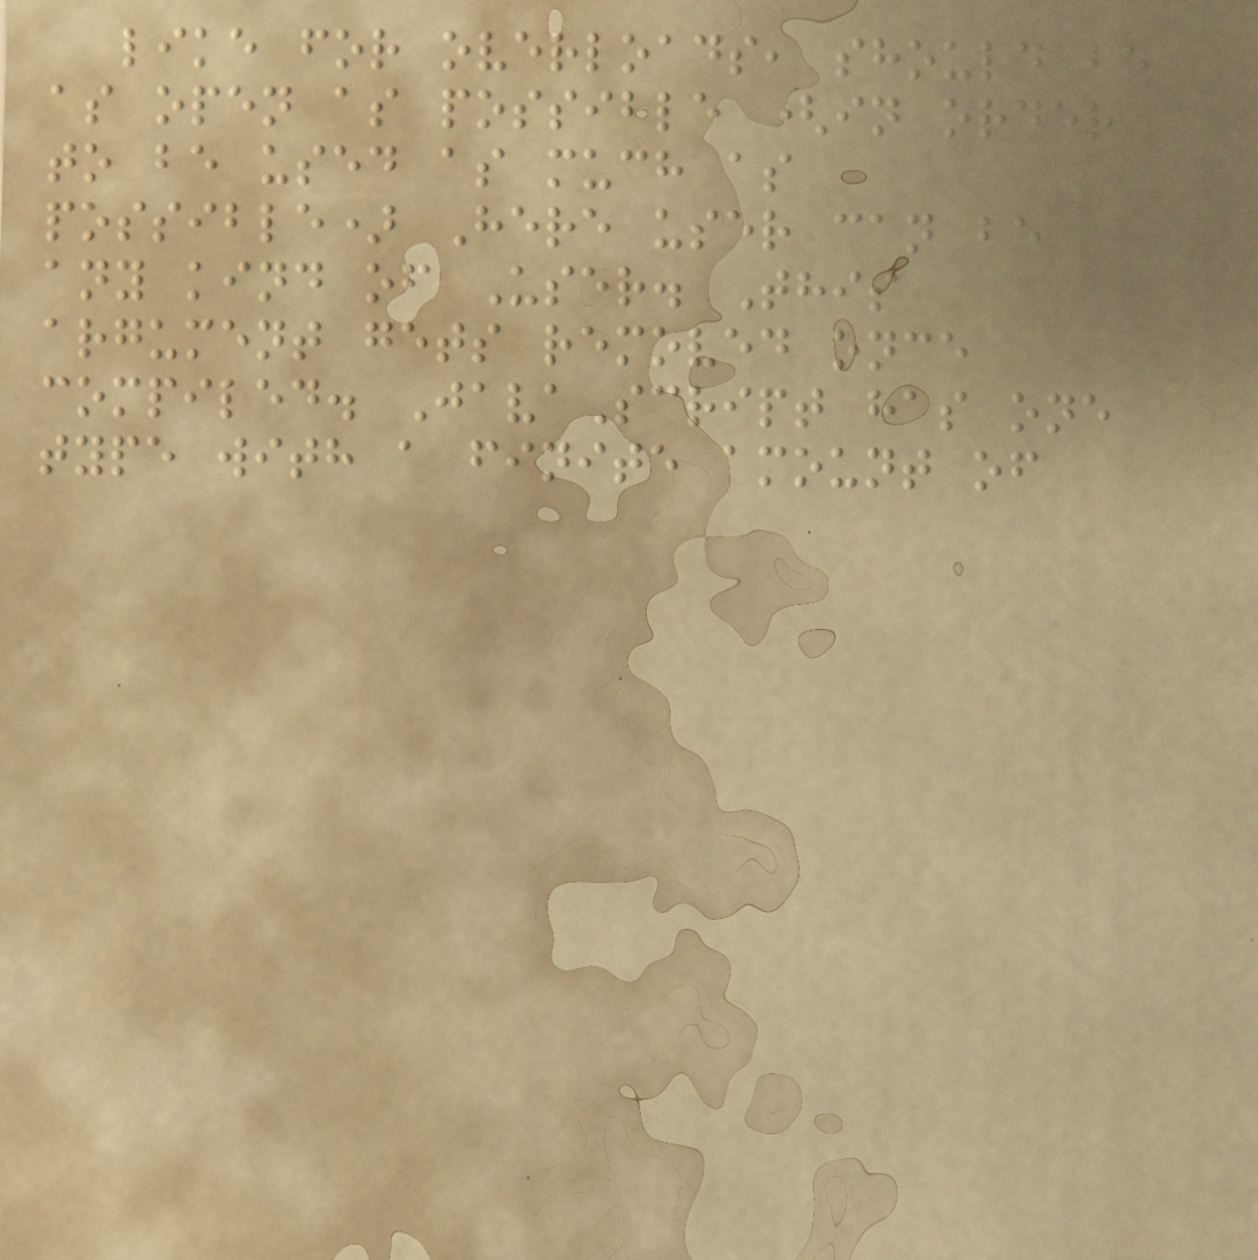like for overloads, should be
as open as possible (in order
to be used as much as
possible) Here user can be
any kind of User. This
argument gets removed once
compiled. JavaScript has one
type with a finite amount of
